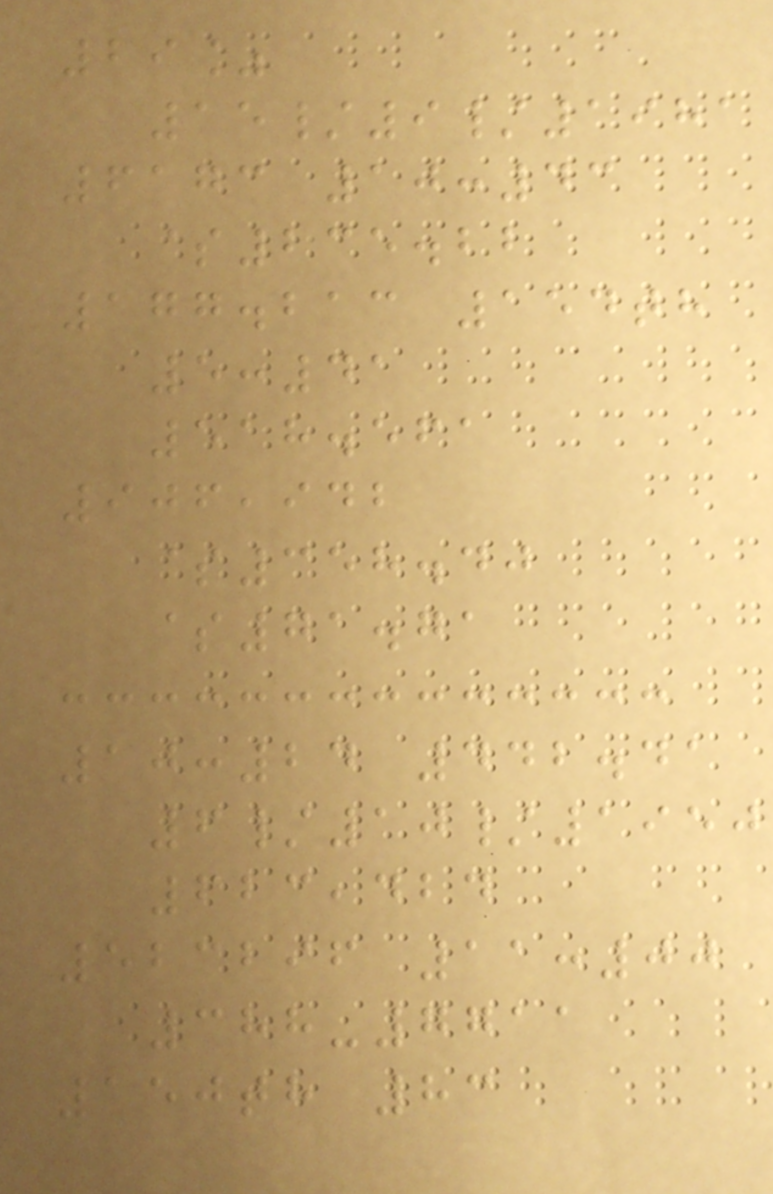29%
15/9/1981
6173 10:43
$235.22
177.213 154th
5:41
518.561
906,942
$358.40
$71.71
10:24 442.41
6/10/1950
623,424
523296 11:00
388-7711
150th 83
